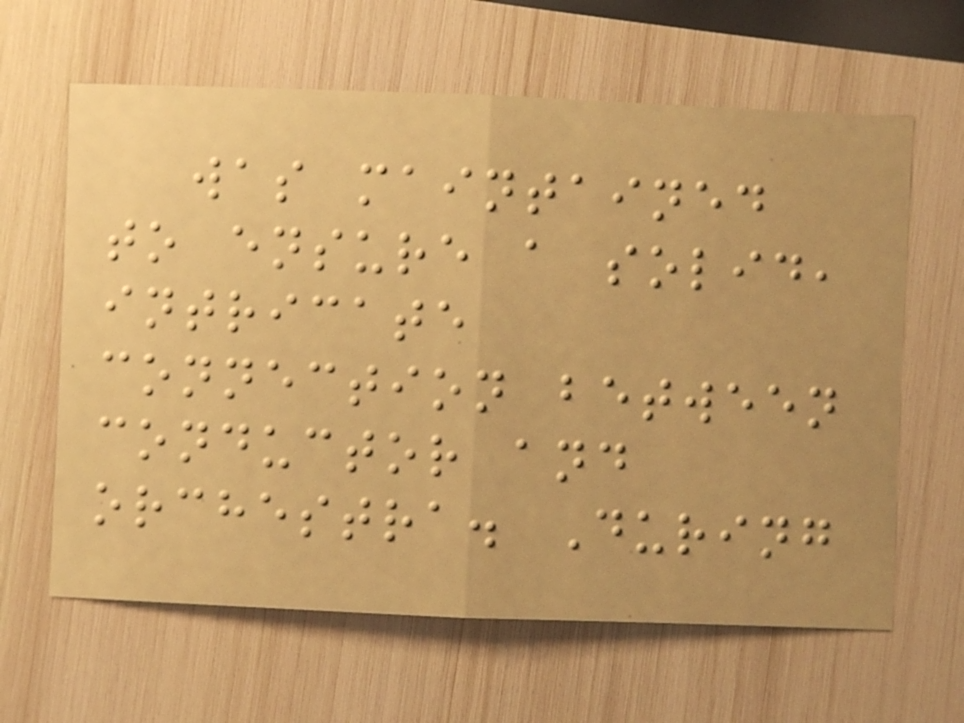was maintained
to ensure a solid,
intricate
connection between
conductor and
orchestra. During
